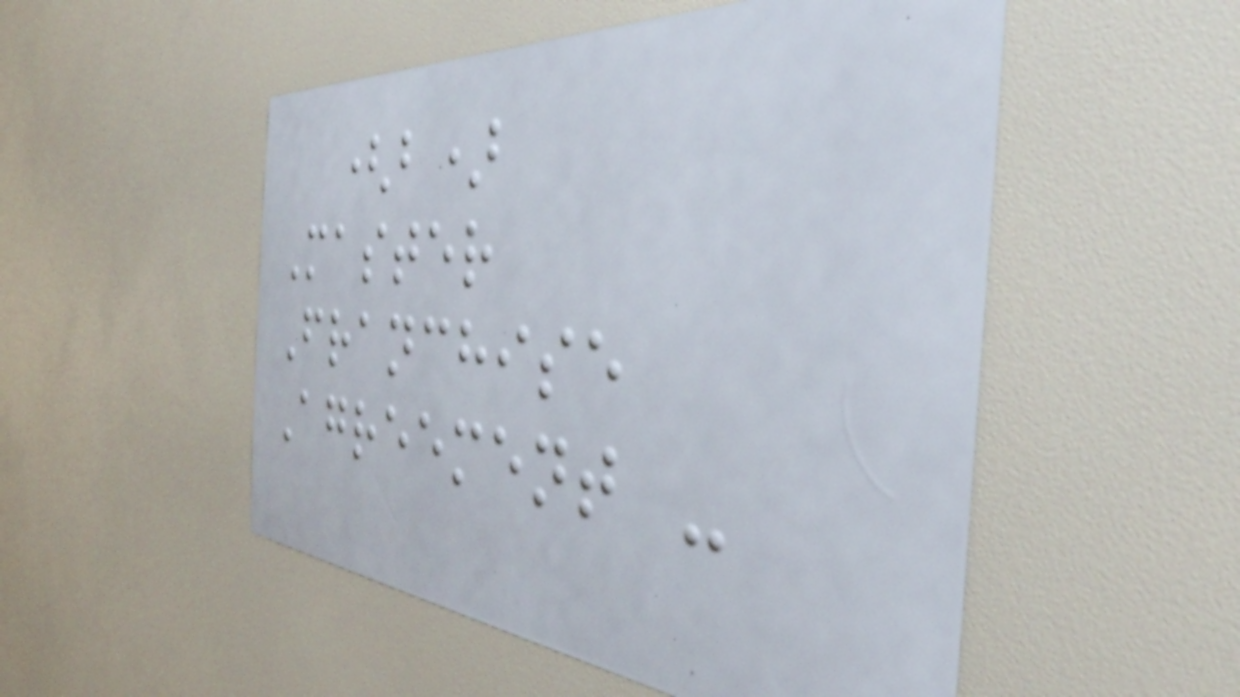(b)
Master
Franchise
Agreement -
